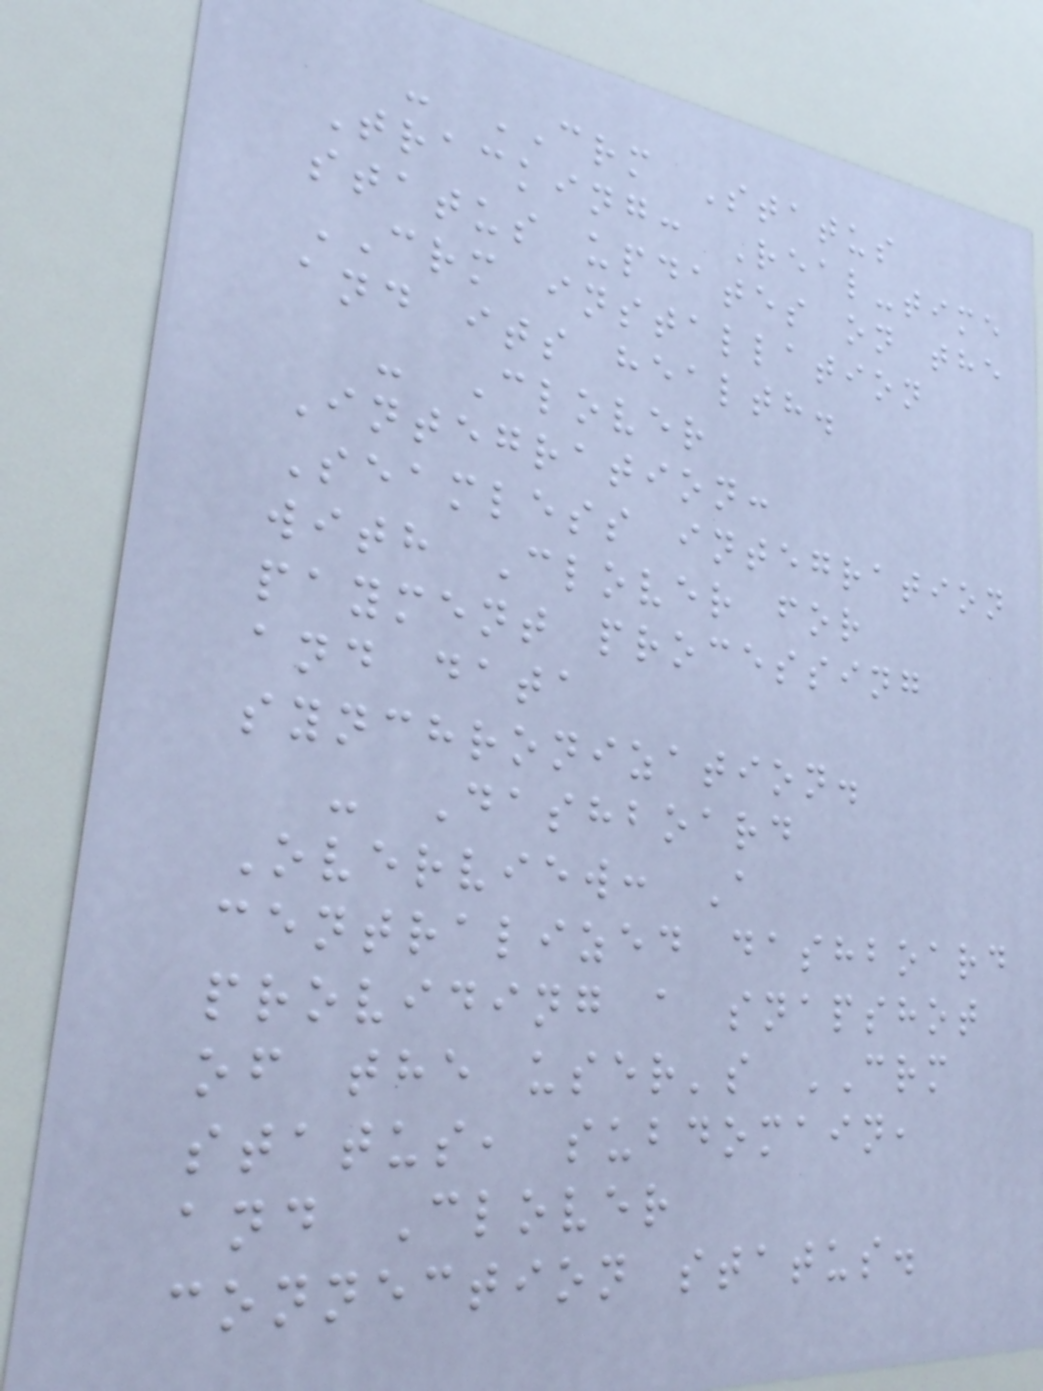- CRM Status
Tracking: Real-time
status updates on the
CRM installation
and its health.
- Clover
Integration:
Seamless integration
with Clover for
payment processing
and data
synchronization.
- Dashboard
Overview: A
centralized dashboard
providing a snapshot
of the user's CRM
status, subdomain,
and Clover
connection status.
